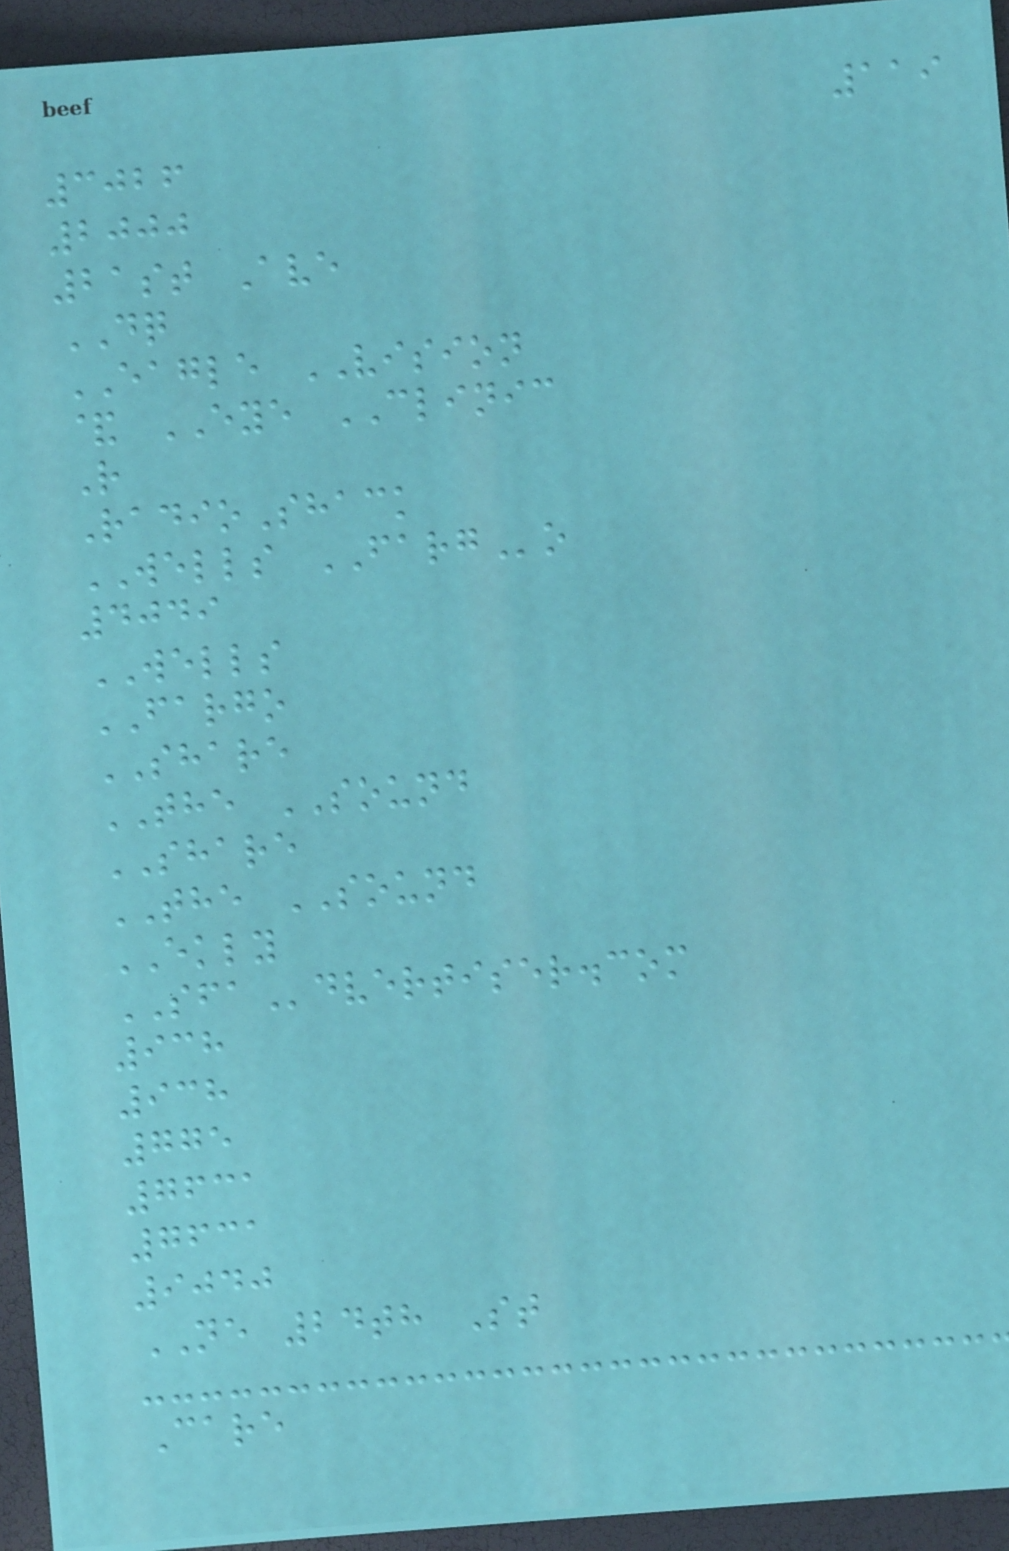119
3026
2000
21st Ave
DQ
EAGLE VISION
& EYE CLINIC
R
RadioShack
WELLS FARGo
4049
WELLS
FARGO
SHARE
THE SOUND
SHARE
THE SOUND
EKLY
SFAdvertiser.com
938
938
775
7631
7631
9040
NE 24th St
Care
